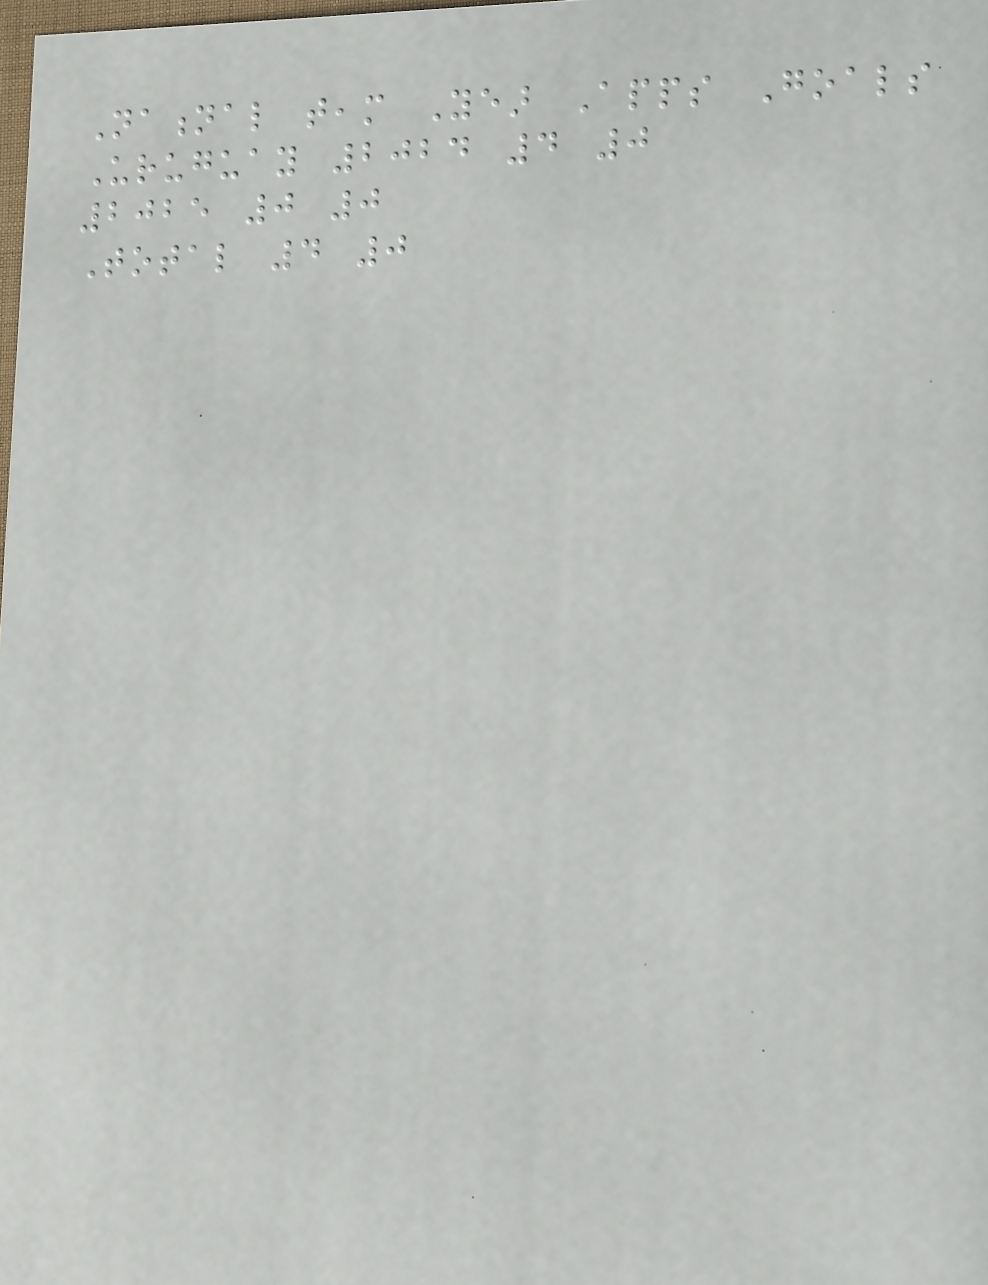National team Year Apps Goals
Uruguay 2024 4 0
2025 0 0
Total 4 0
